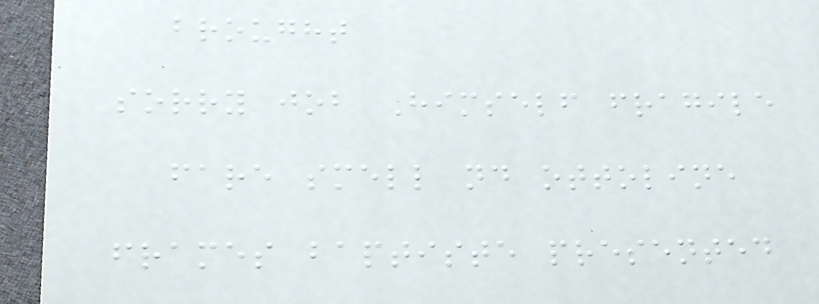brought
sorry job Himself fragile
fare smell nd ottoline
frames baptiste presented
